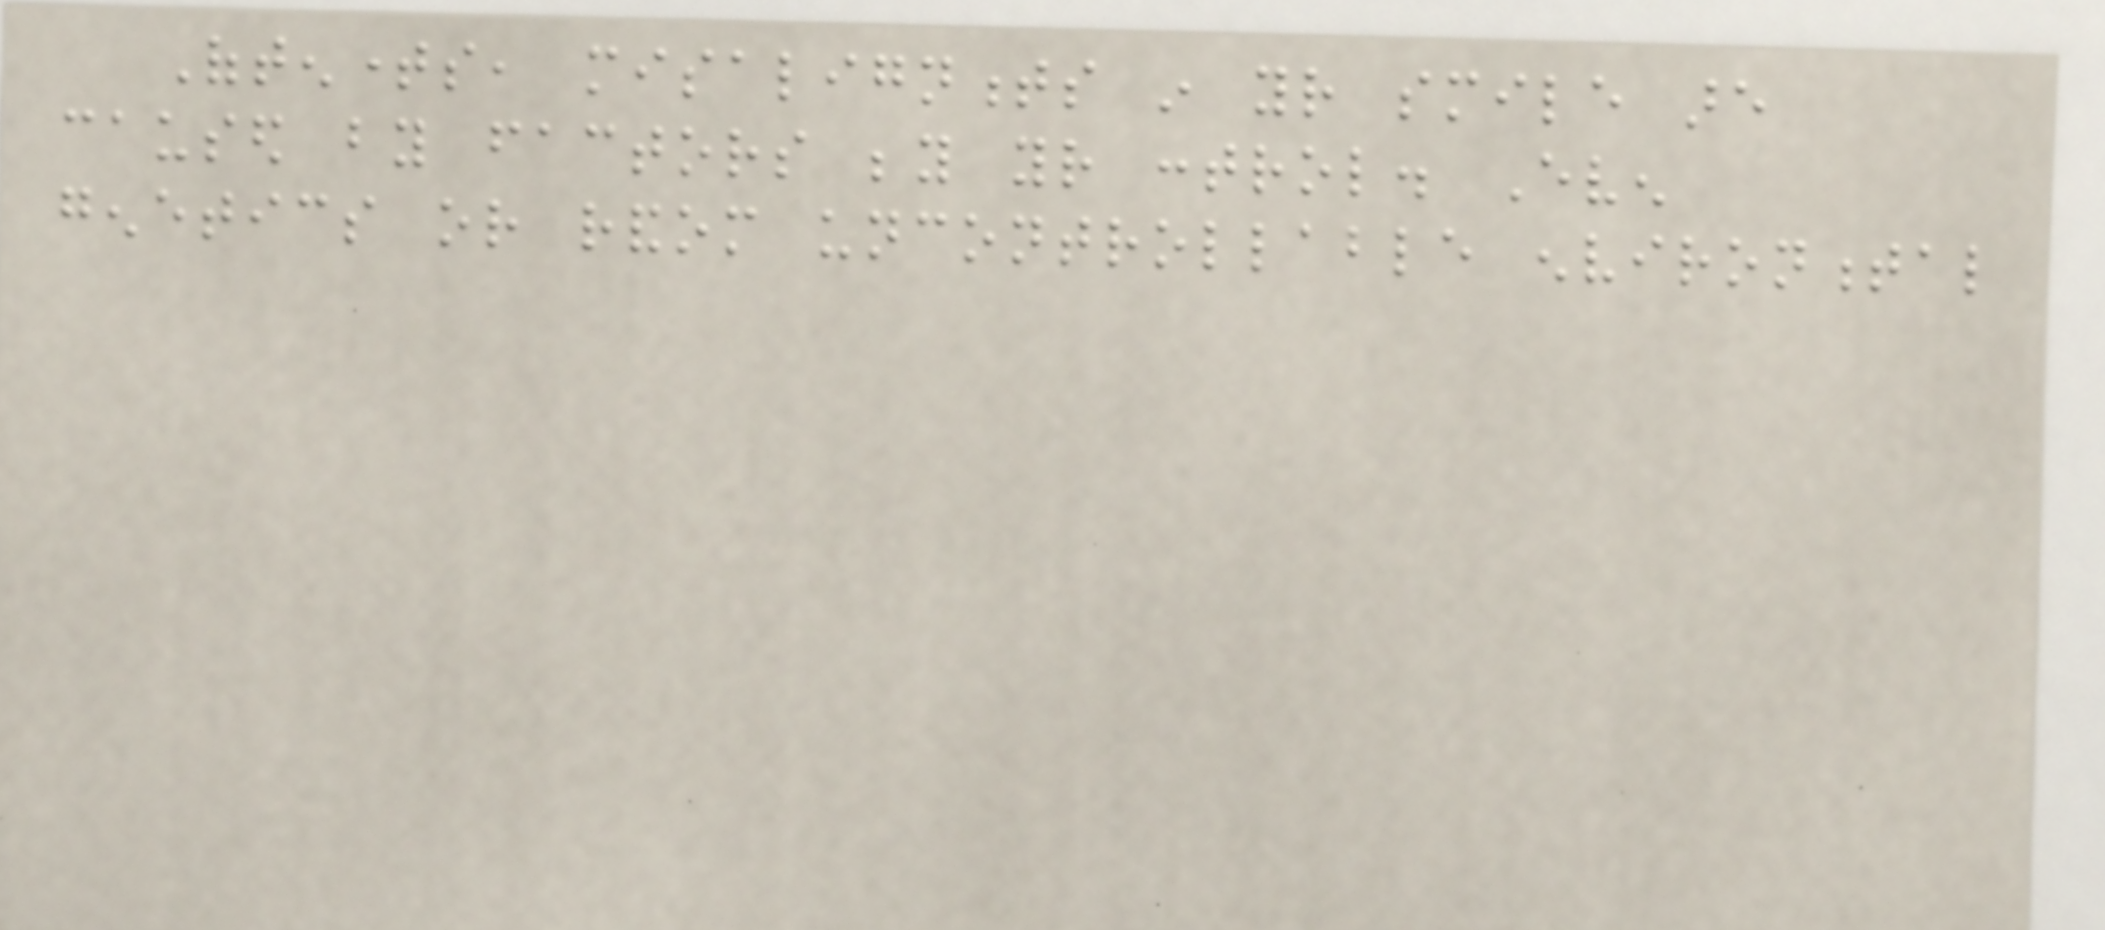Oftentimes, misalignments in your smile are
caused by factors beyond your control. Even
genetics or random uncontrollable environmental
